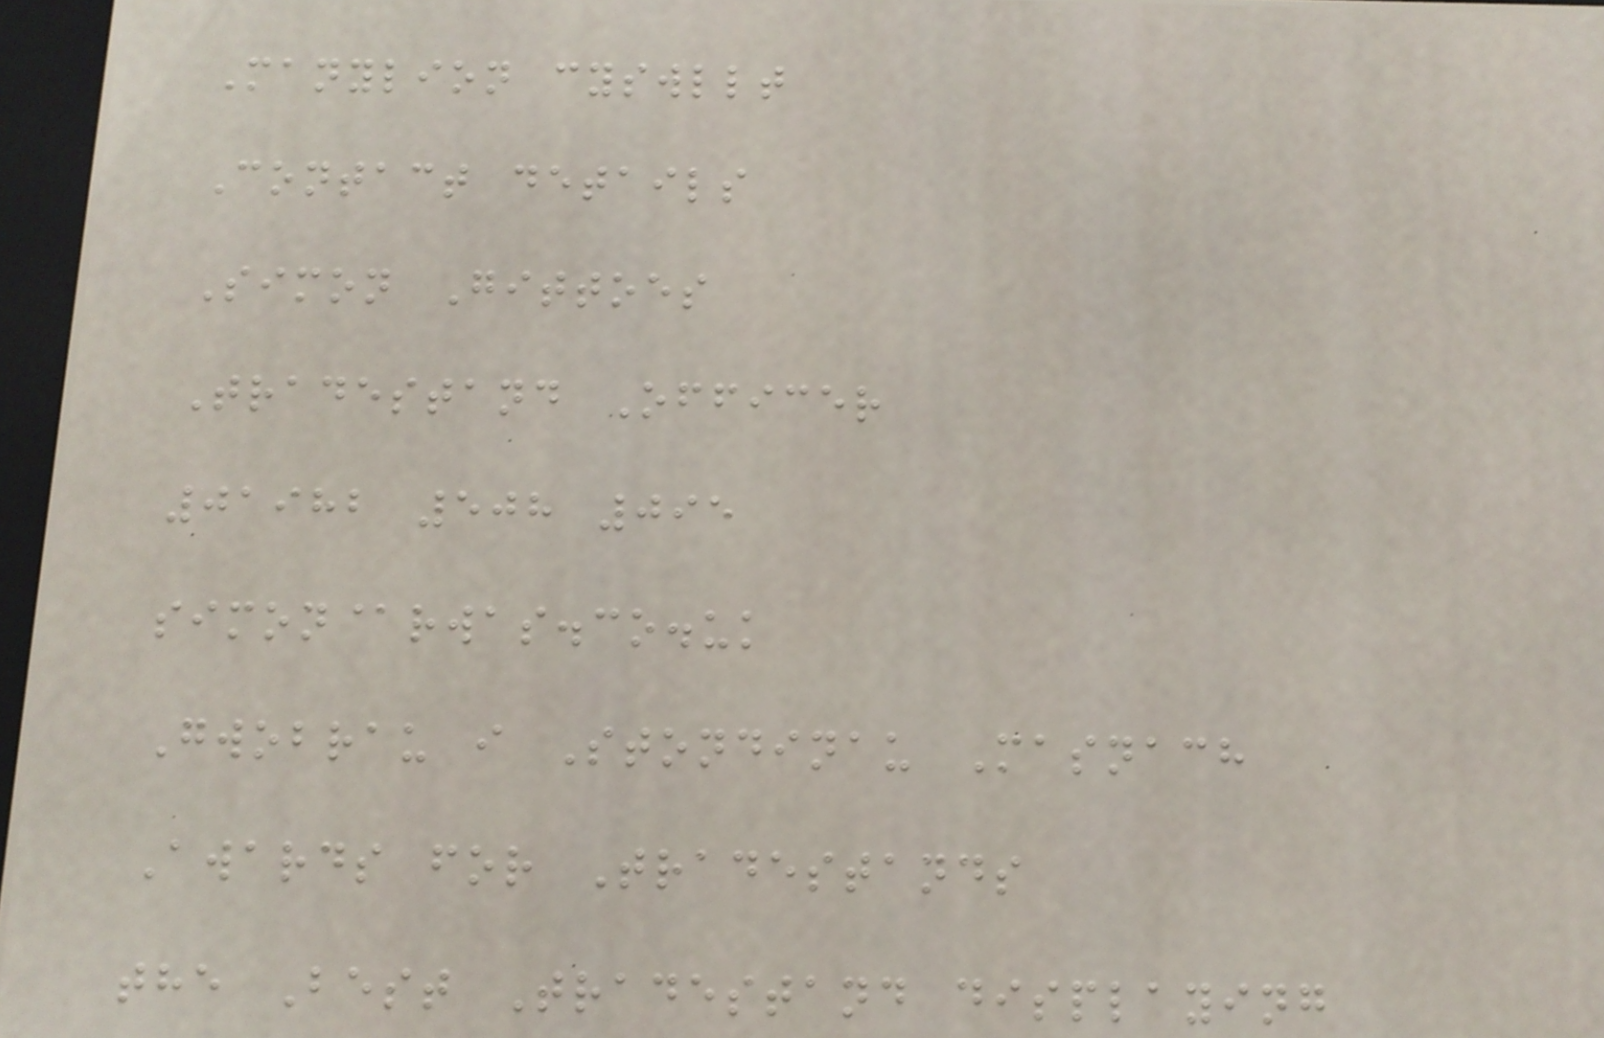Manylion cyswllt
Contact details
Simon Gittoes
Tradestand Officer
01982 508 095
simon@rwas.co.uk
Gwobrau i Stondinau Masnach
Awards for Tradestands
the Best Tradestand displaying
